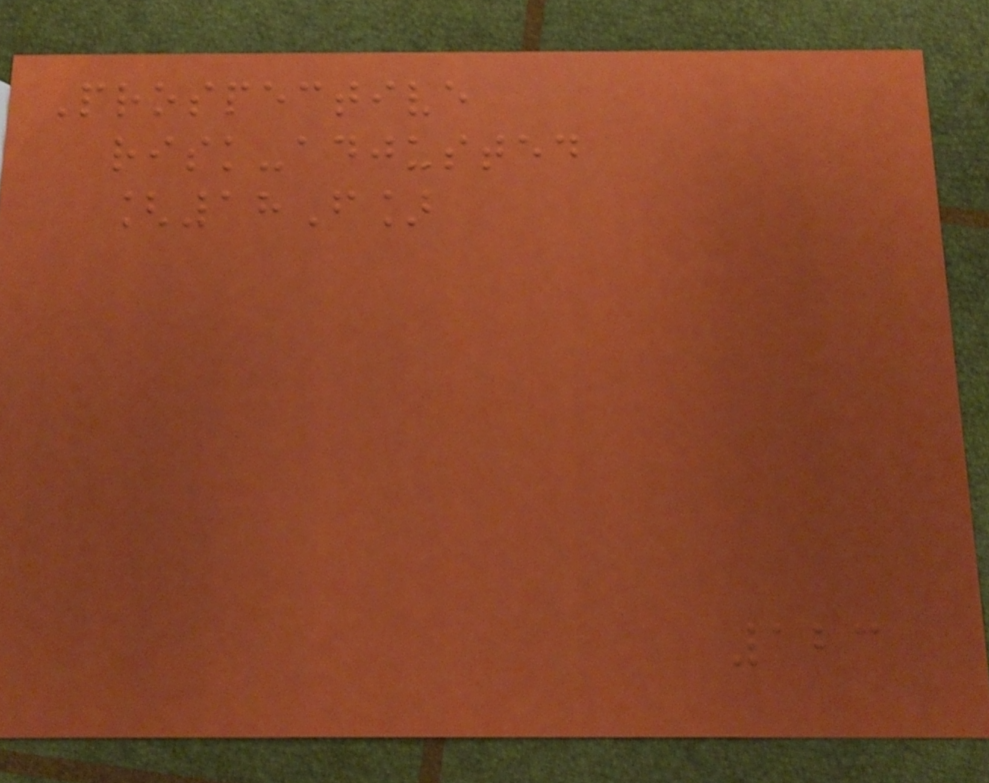Prospective
risk-adjusted
[18F]
123
